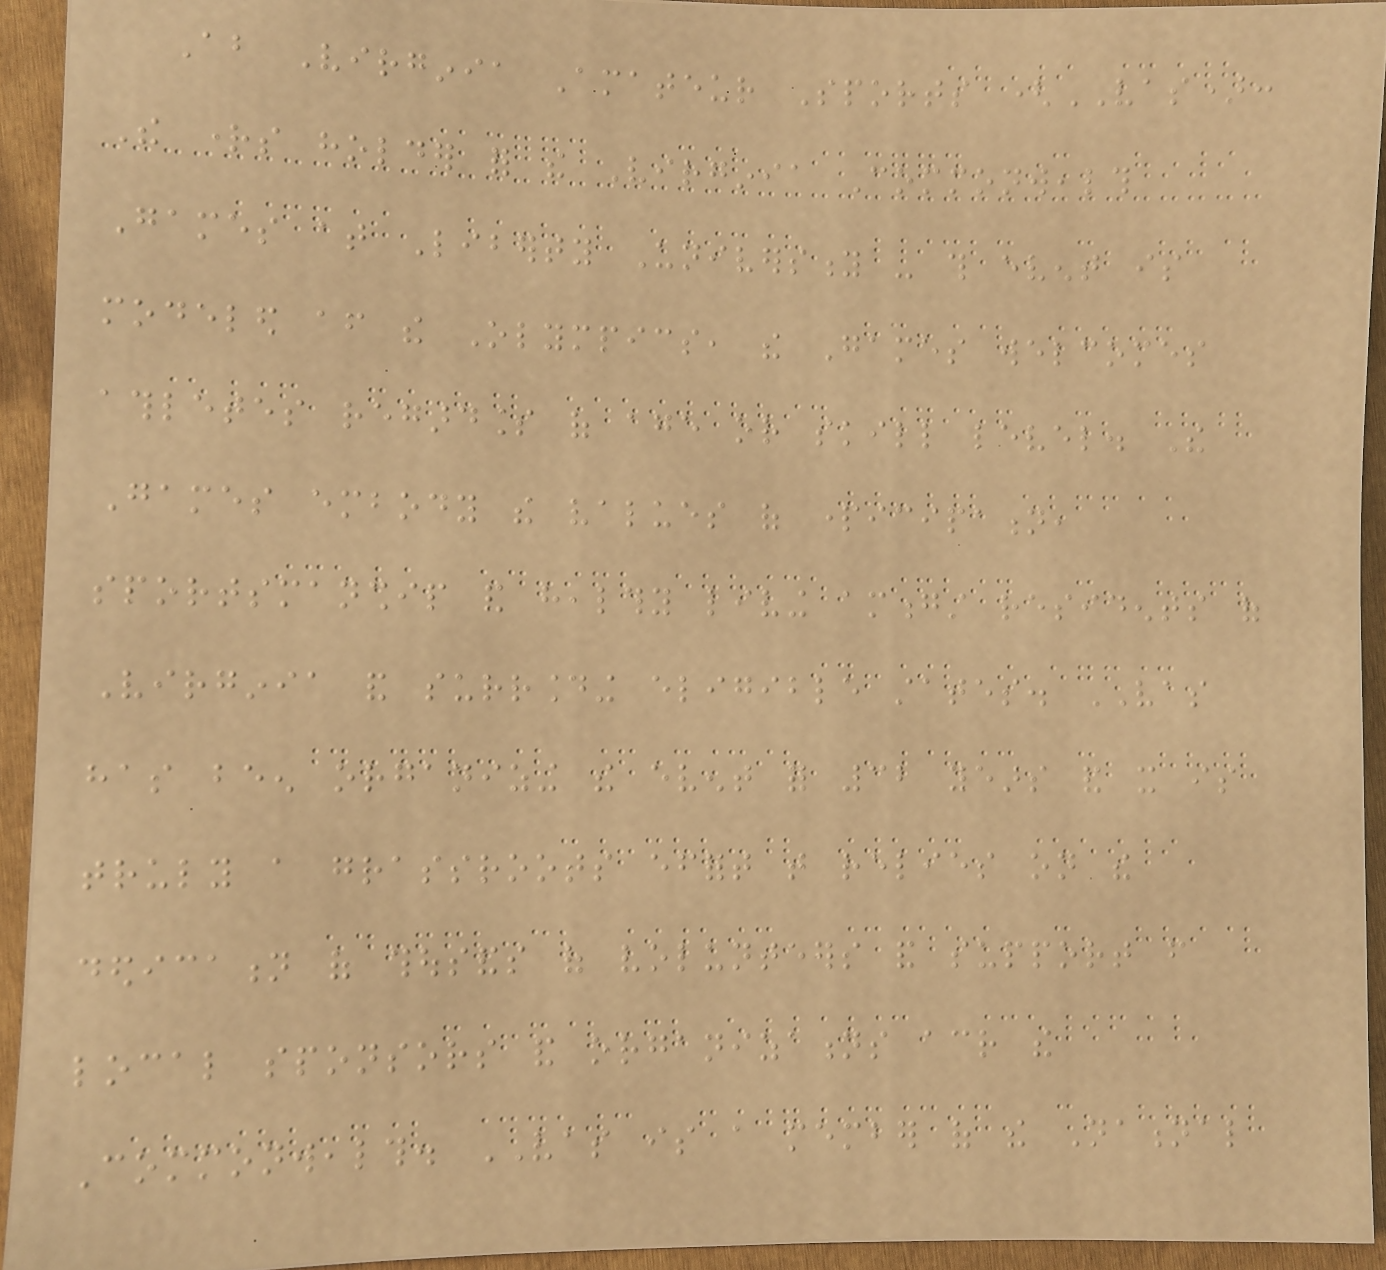About Virginia Amateur Sports (VAS):
The rights holder for the Virginia Commonwealth
Games at Liberty University - this event is
modeled after the Olympics, the Games welcomes
athletes regardless of age or skill level. The
Games embody the values of participation,
sportsmanship and healthy living amongst residents of
Virginia and surrounding eligible states. VAS
has been organizing the event for 32 years and it is
truly a grassroots effort that relies on the
dedication of thousands of volunteers and support from
local sponsors and organizations across the
Commonwealth. VAS is a member of the National
